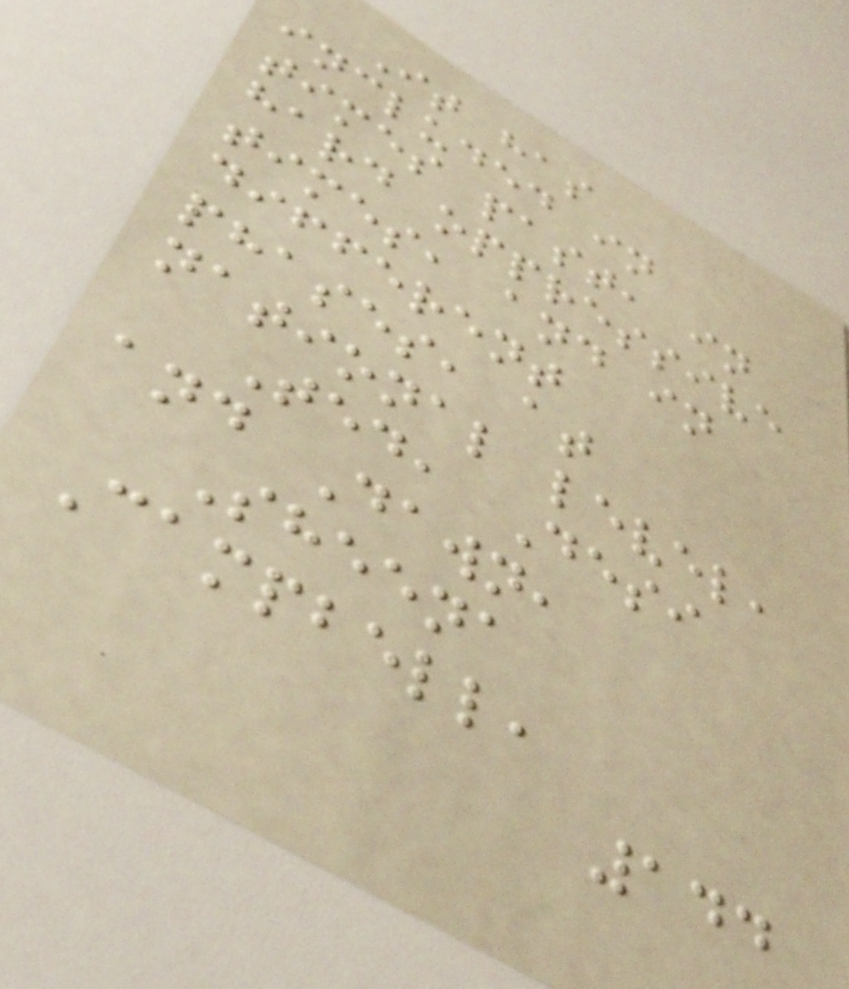It has
included in
times past, in
hard oppressive
times, and in
different
phases, at
national level,
Ted, Desi
and Dawn,
Sheena
Campbell,
144
